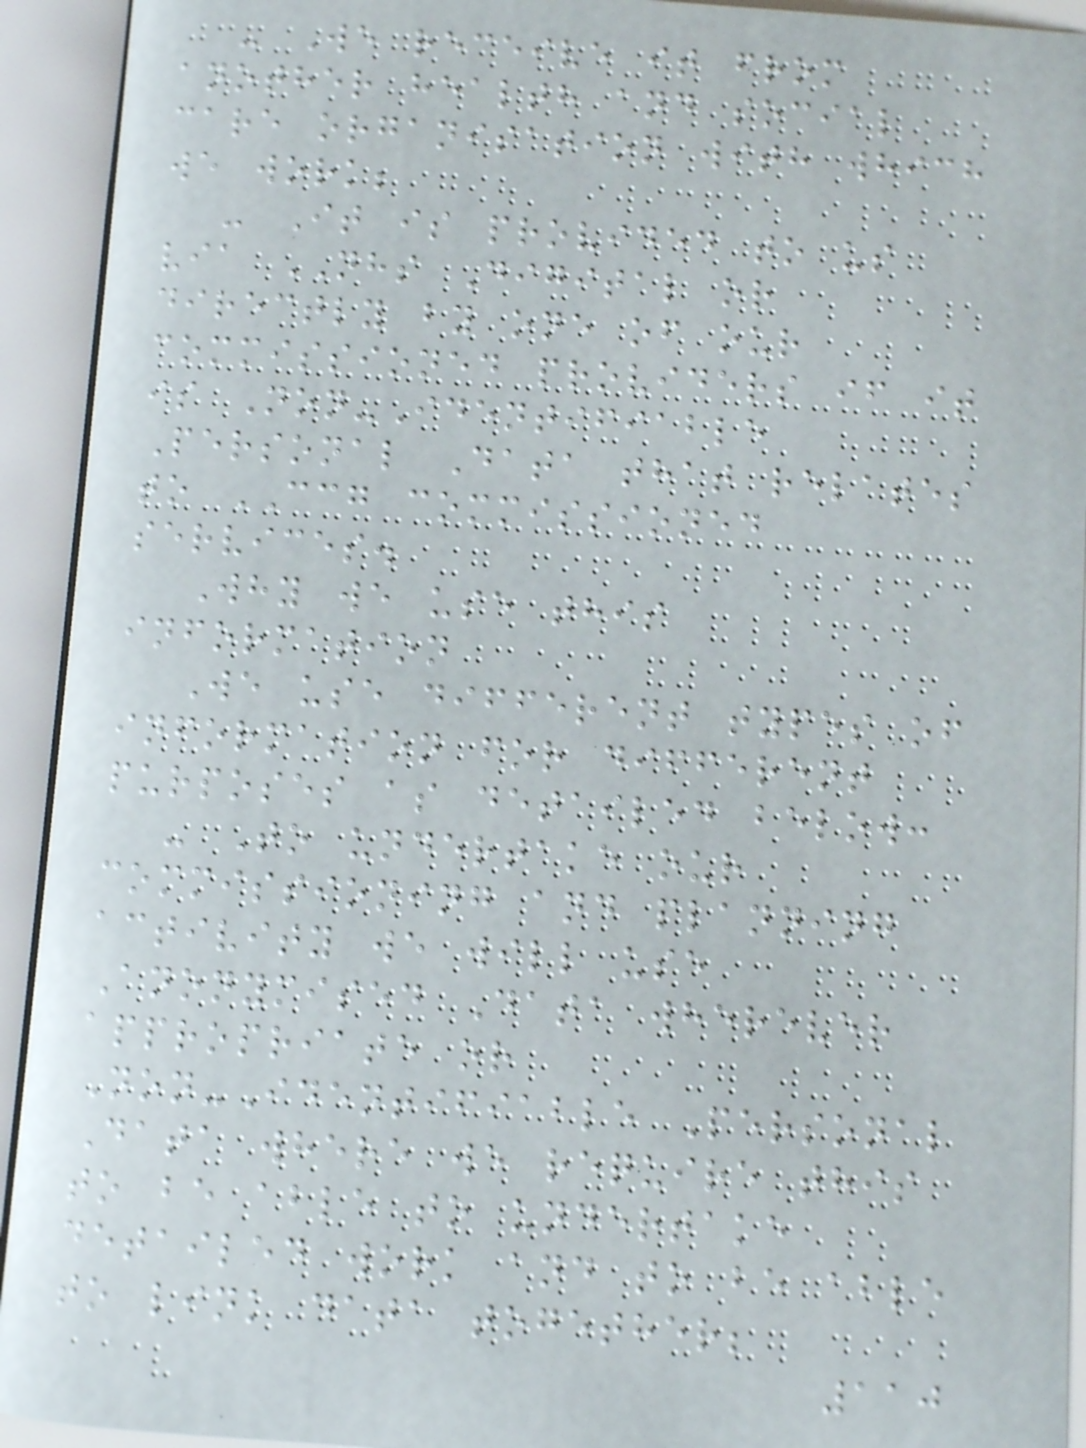- We receive it from
another health and social
care organisation with which
we work;
- It is provided to us
via NHS Digital or
directly by one of our
commissioned providers if it
is Non-Identifiable
Personal Data that relates
to CCG commissioned
services.
Why we use this
information
We use different types of
information for different
purposes as detailed below:
- To undertake our
commissioning and planning
activity we will use
Anonymised Data wherever
appropriate or
Non-Identifiable Personal
Data where we require this
to be able to undertake
detailed work and to be able
to link data together;
110
